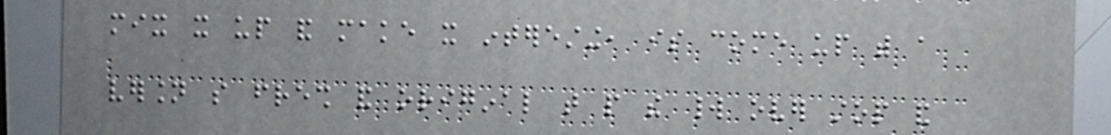mix it up and make it interesting, is come up with a
version so fresh and original that people the world over stop and
